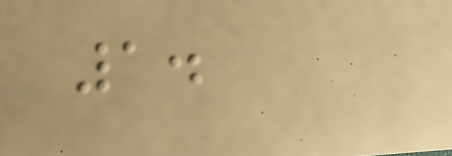1.
